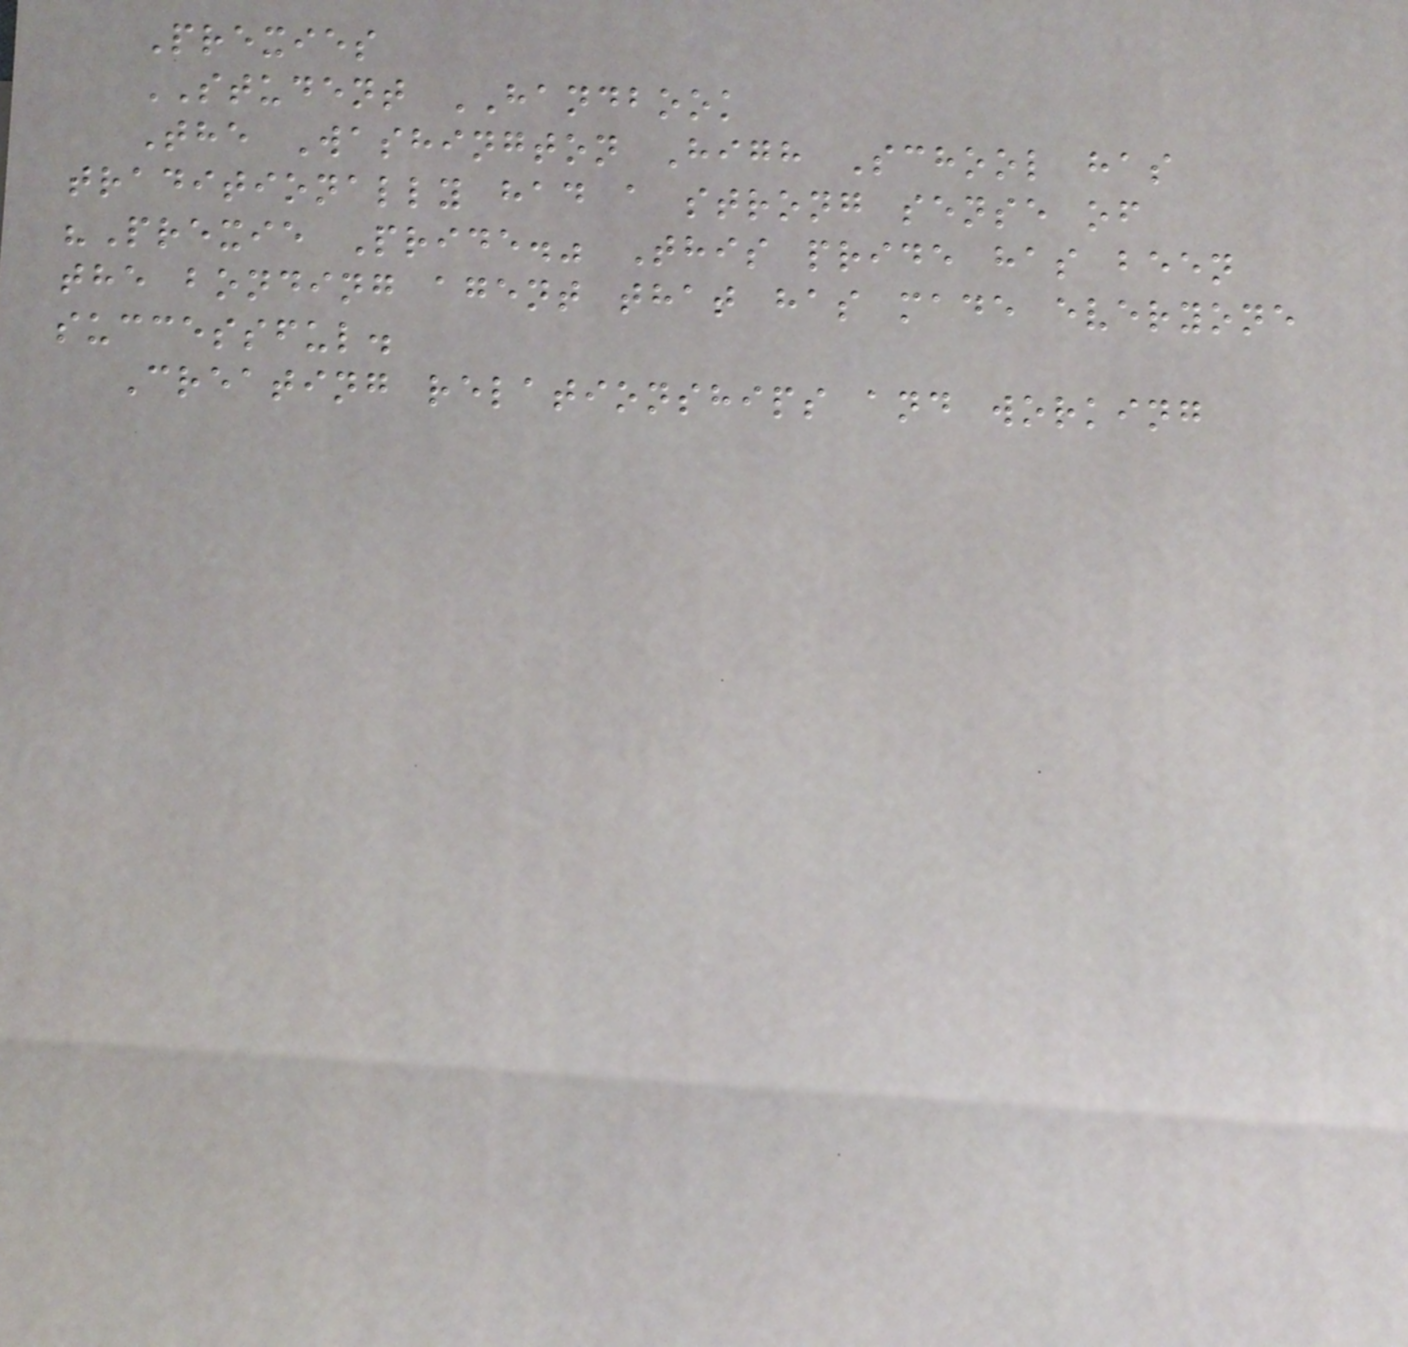Prexies
STUDENT HANDBOOK
The Washington High School has
traditionally had a strong sense of
"Prexie Pride." This pride has been
the bonding agent that has made everyone
successful.
Creating relationships and working
